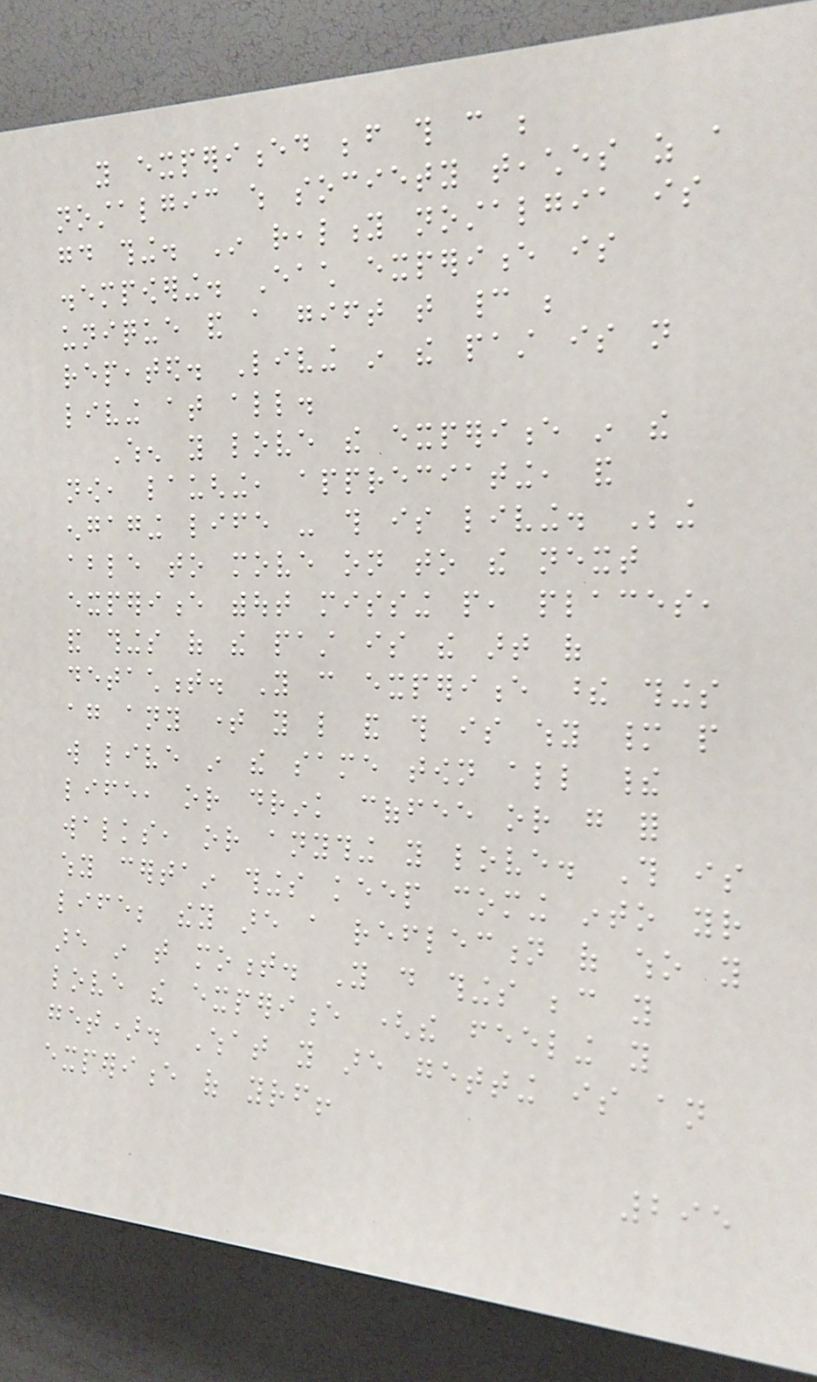you experienced before this can be
nostalgic which society teaches as a
good thing. In reality nostalgia is
disempowering. Each experience is
unique and a gift that cannot be
repeated. Living in the past is not
living at all.
When you love the experience in the
now, laughing, appreciating, and
engaging life - this is living. Being
able to move on to the next
experience without missing people, places,
and things of the past is the art of
detachment. You can experience these things
again any time you like and this is why many people
will live in the same town all their
life, or drink coffee or go for
walks, or anything you love. This is
why certain things keep coming into your
life; they are a reflection of who you
are in that moment. You do things because you
love the experience (the feeling you
get). What you are getting is an
experience of yourself!
295
